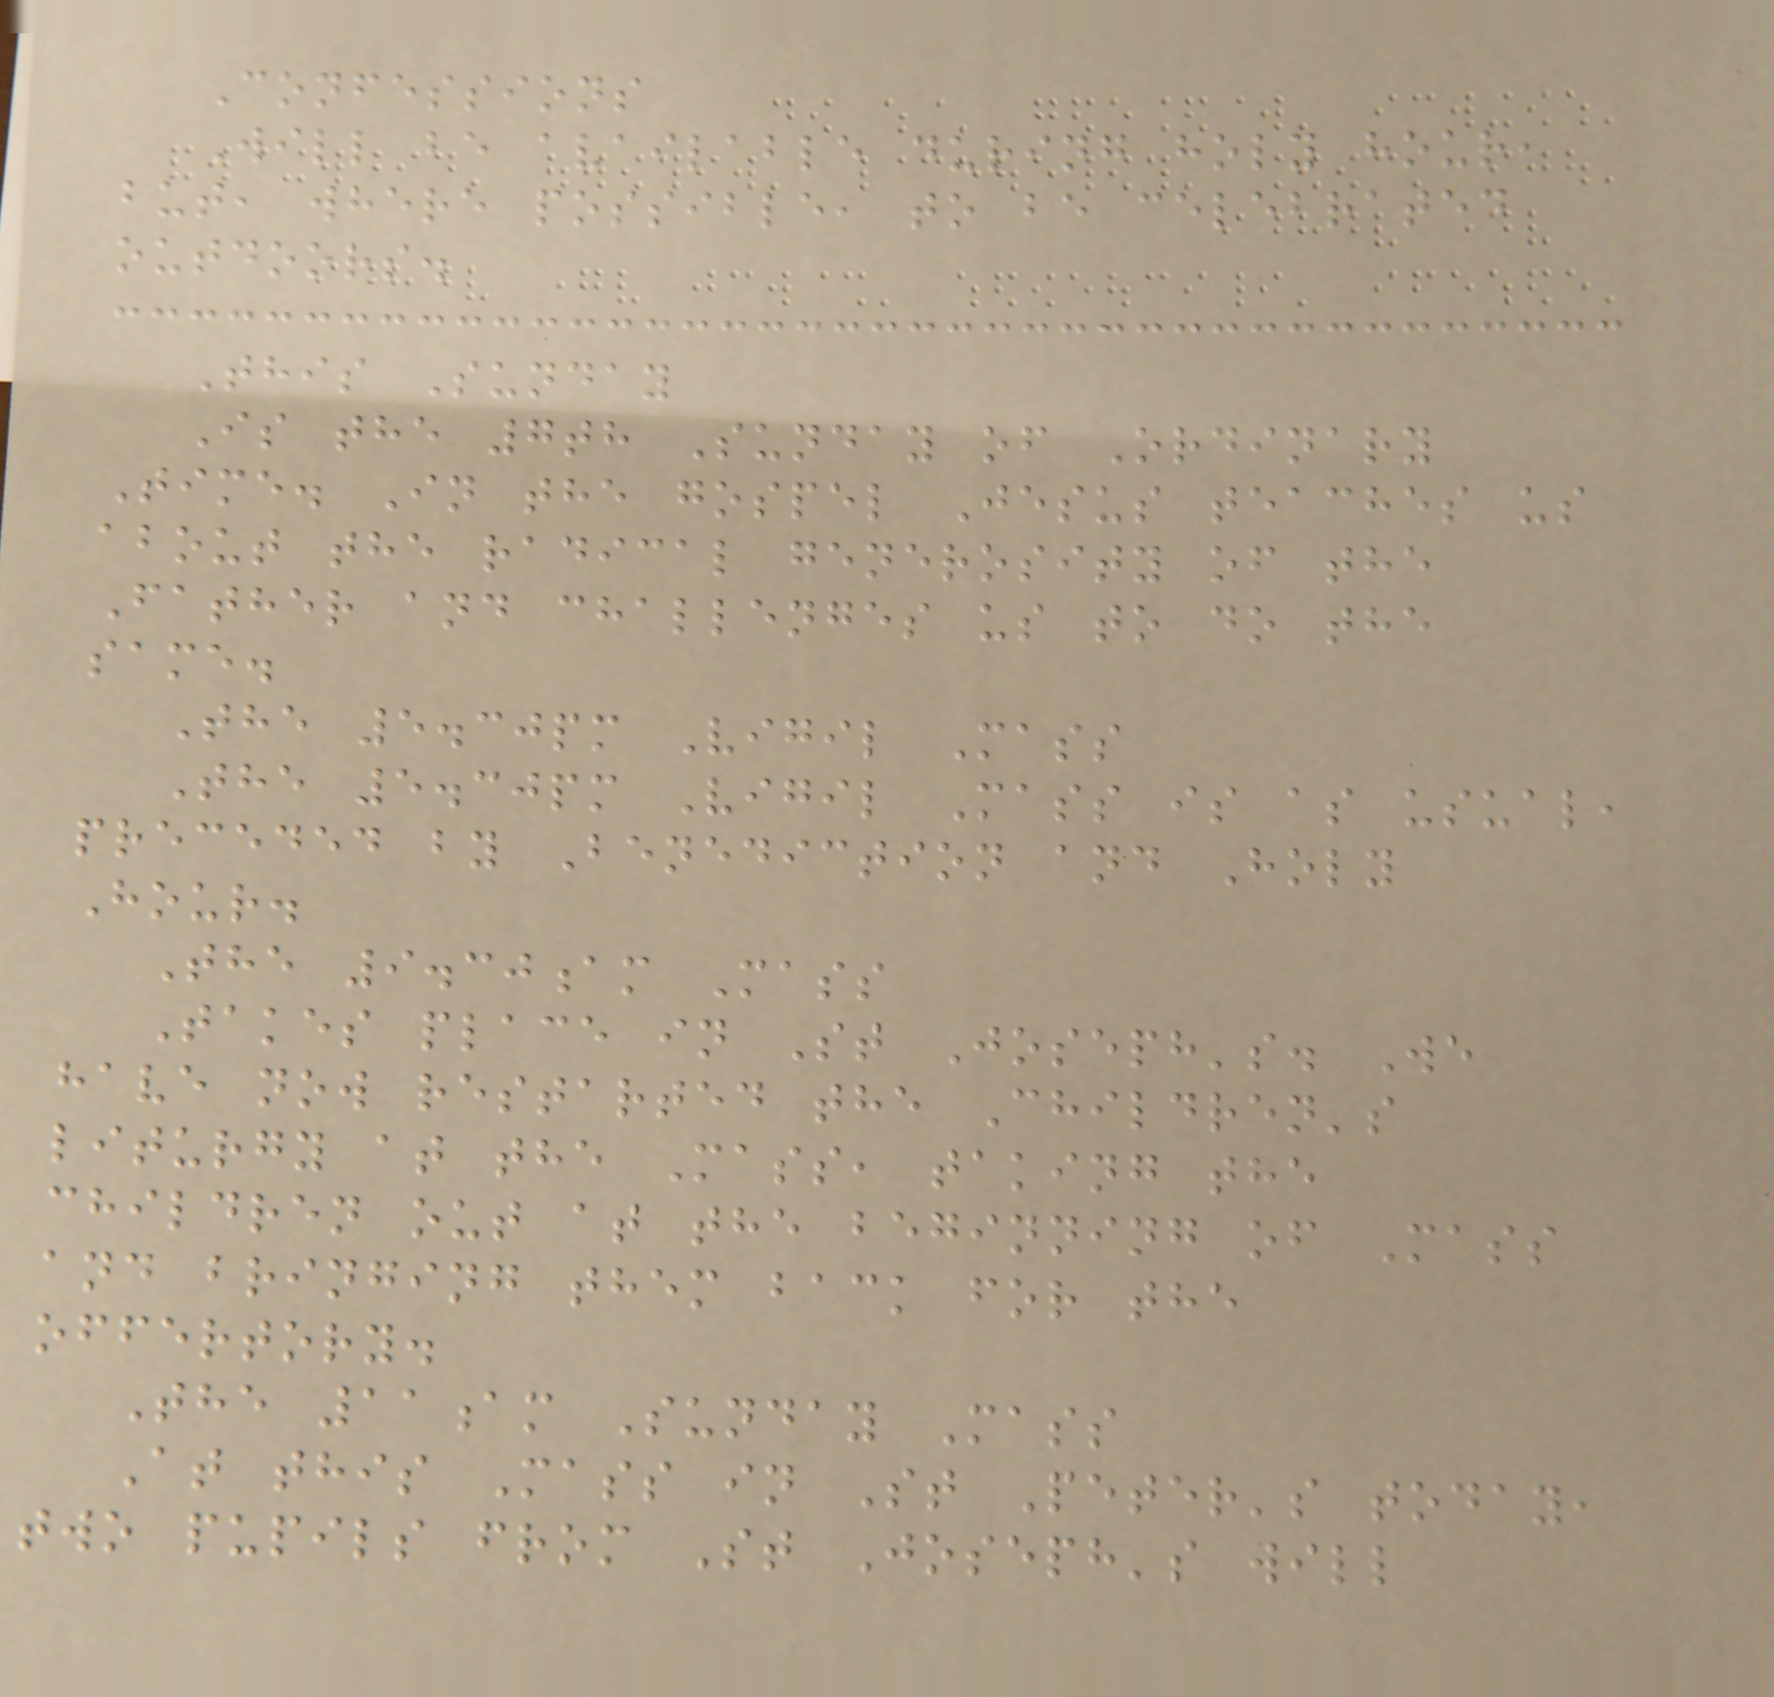Confessions
Will be available during holy hour,
but, where possible, to be celebrated
outdoors.
This Sunday
Is the 7th Sunday of Ordinary
Time. In the gospel Jesus teaches us
about the radical generosity of the
Father and challenges us to do the
same.
The 5.30pm Vigil Mass
The 5.30pm Vigil Mass is as usual,
preceded by Benediction and Holy
Hour.
The 9.30am Mass
Takes place in St Joseph's. We
have now restarted the Children's
liturgy at the Mass, taking the
children out at the beginning of Mass
and bringing them back for the
offertory.
The 11am Sunday Mass
At this Mass in St Peter's today,
two pupils from St Joseph's will
